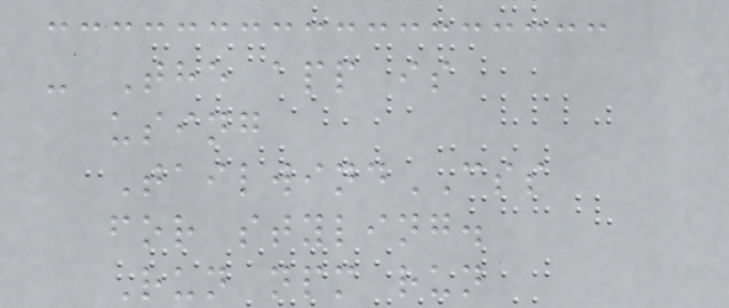- The app is
using
TailwindCSS
for styling.
Run npm run
